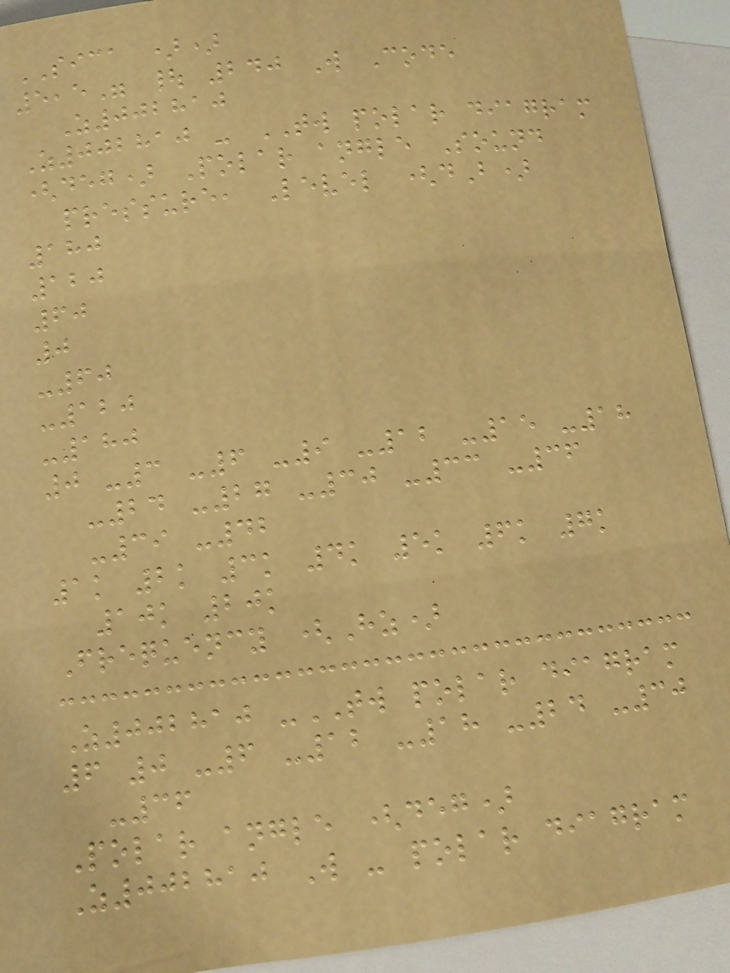SICA ))
5,5" | 240 W Code
Z002810
Z002810 - TW polar diagram
(deg) Polar angle Sound
pressure, Level (dB)
180
120
60
0
-60
-120
-180
0 -3 -6 -9 -12 -15 -18
-24 -27 -30 -33 -36
-39 -42
1k 2k 3k 4k 5k 6k 7k
10k 20k
Frequency (Hz)
Z002810 -TW polar diagram
6 0 -6 -12 -18 -24 -30
-36
Polar angle (deg)
Z002810 W - polar diagram
